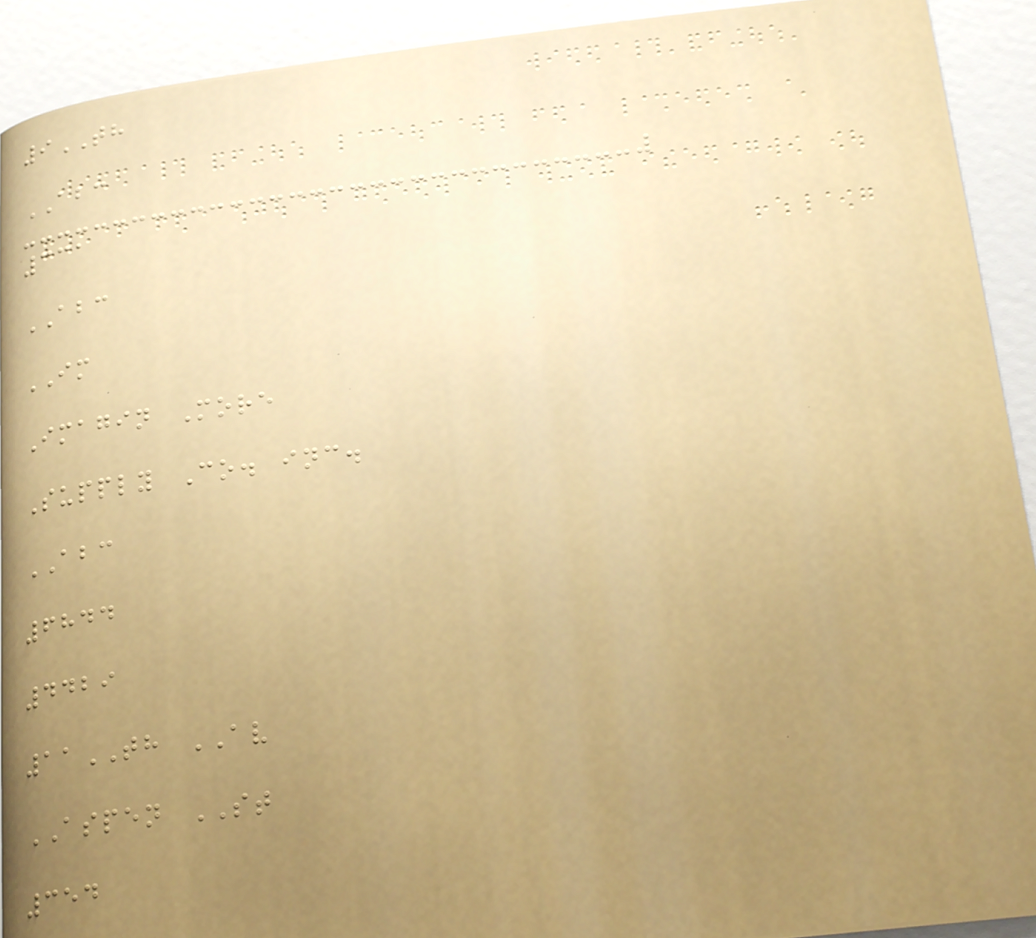9TH
ABC
331
ABC
IM
Imagin More
Supply Co. inc.
ABC
6844
4429
11TH AV
ASPEN ST
354
